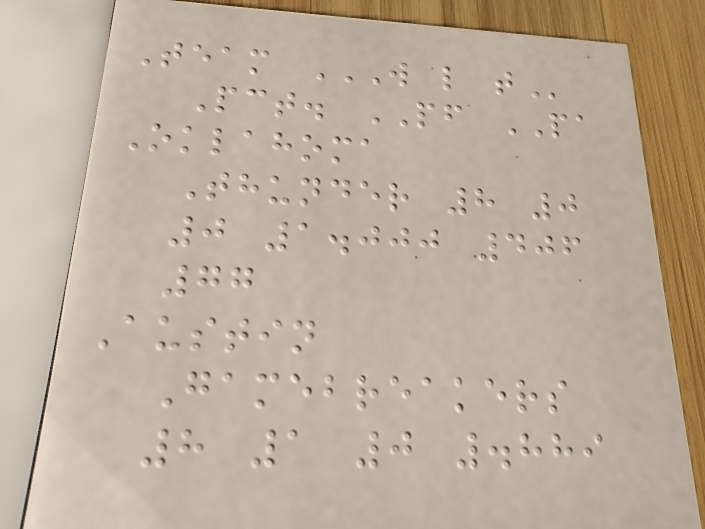Team W L T
Pct. PF PA
Oklahoma
Thunder 8 0
0 1.000 406
77
Austin
Gamebreakers
8 1 0 .889
